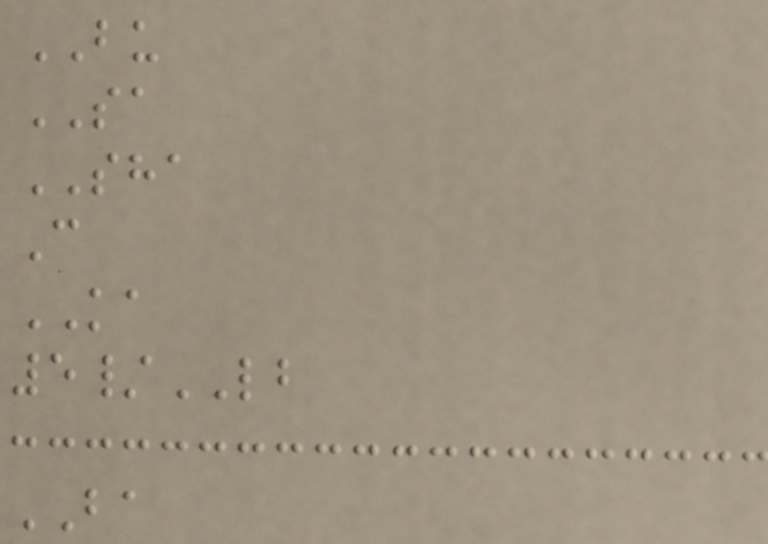BU
SA
SHA
C
KA
5/LB
BA
